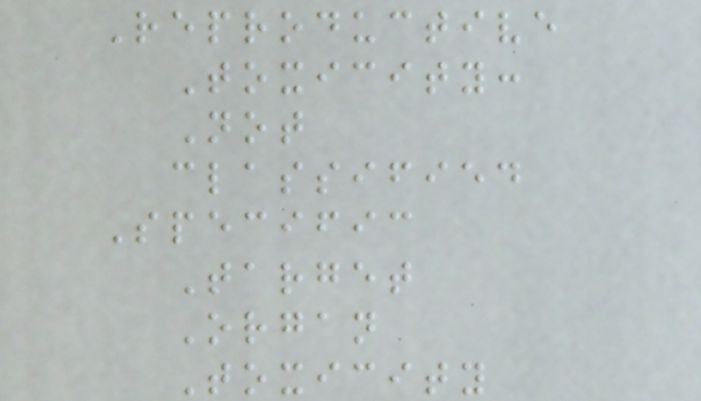Reproductive
Toxicity:
Not
classified
Specific
Target
Organ
Toxicity
